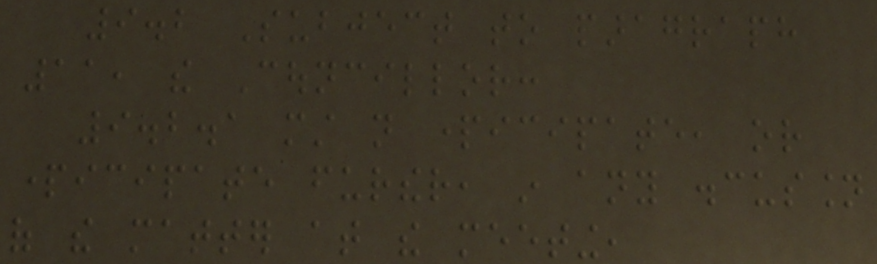9.2 Subject to paragraph
11, the Councillor:
9.2.1 must not participate, or
participate further, in any discussion
of the matter at the meeting,
